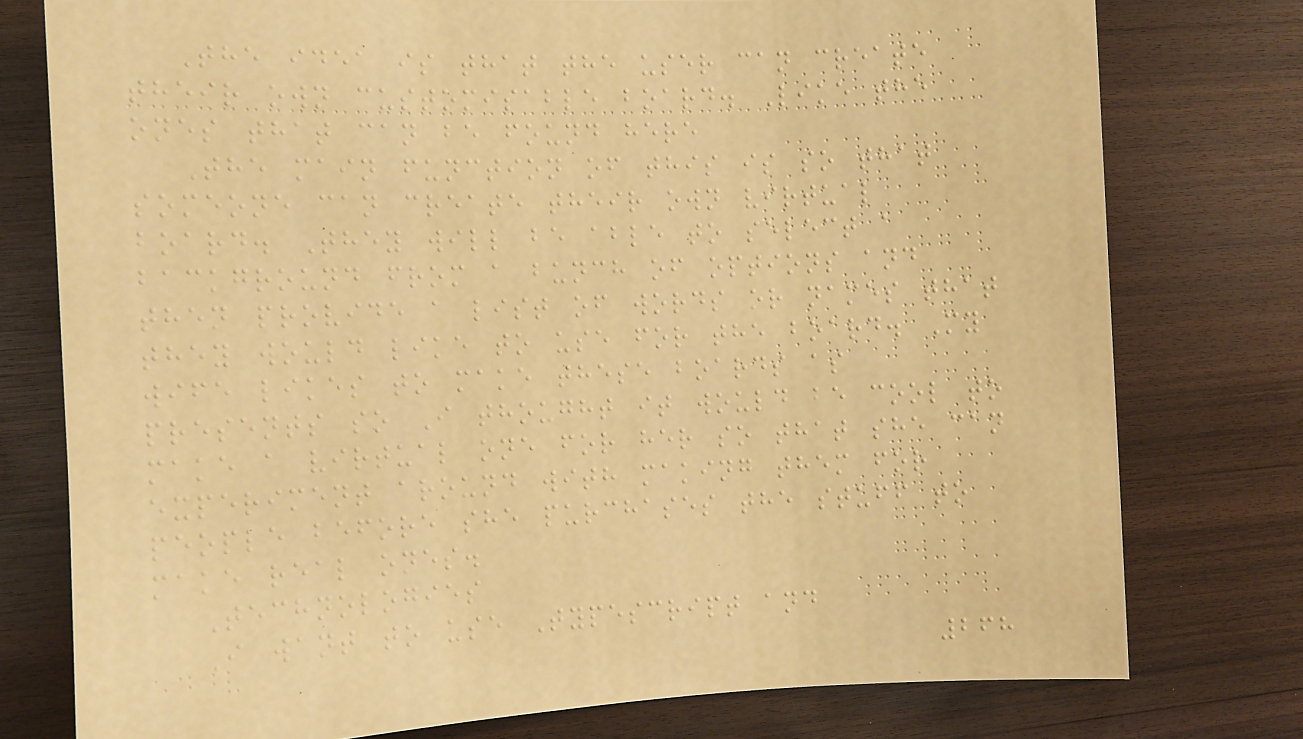The idea is that the user can create
their own customisable board. Like the
ones that can be found here
The main function of this is so that
someone can create their own virtual
board. They will be able to select a
background from a bunch of options and
then provide a list of words or names that
they would like to use for the board. My
wife likes to make these boards as
presents so I thought it would be cool to
make a virtual one for her so that she can
experiment around with making them for
people before she purchases the stuff to
make real ones.
Technologies
I want to use Typescript and
268
